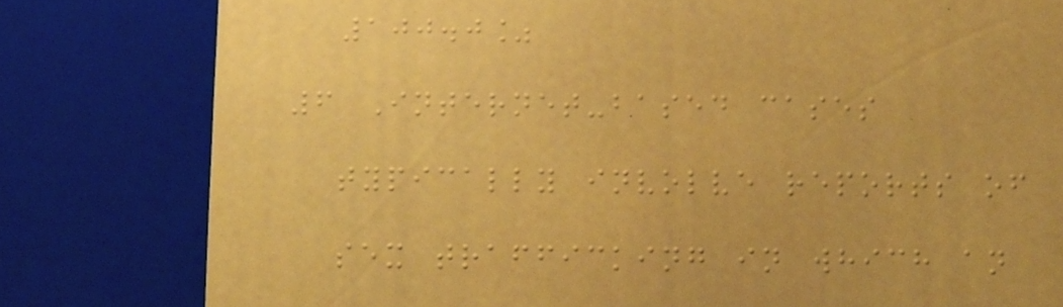100.0%
6 Internet-based cases
typically involve reports of
sex trafficking in which an
